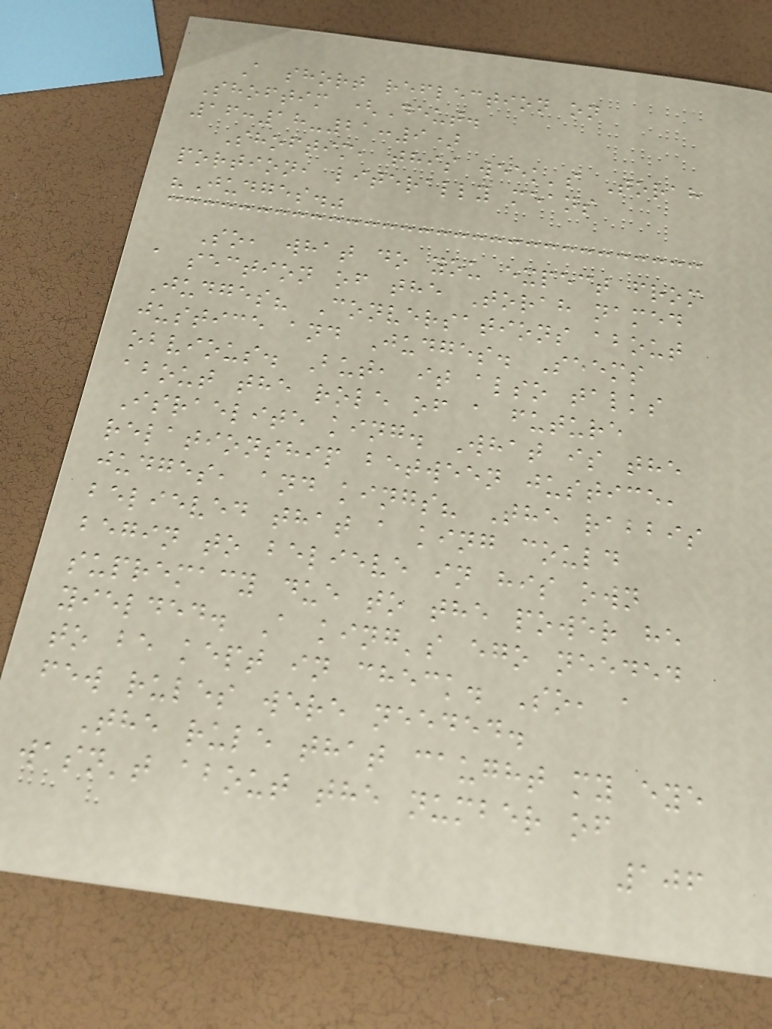A short reflection on
Shoftim (Deut.
16:18-21:9)
Shoftim, this week's Torah
portion, literally means
"Judges."
So, what do you expect from
a section of the Torah named
Judges? Conversations about
justice and Judges. Seems
obvious. But, it also talks
about the role of a future
Israelite king. What is the
relationship between justice,
judges, and kings? The rabbis
believed that a king could
begin to believe in his own
supremacy due to the power he
yielded. A king's ego needed
to be kept in check. So, a
few rules were needed.
The rule that caught my eye
wasn't about the number of
106
